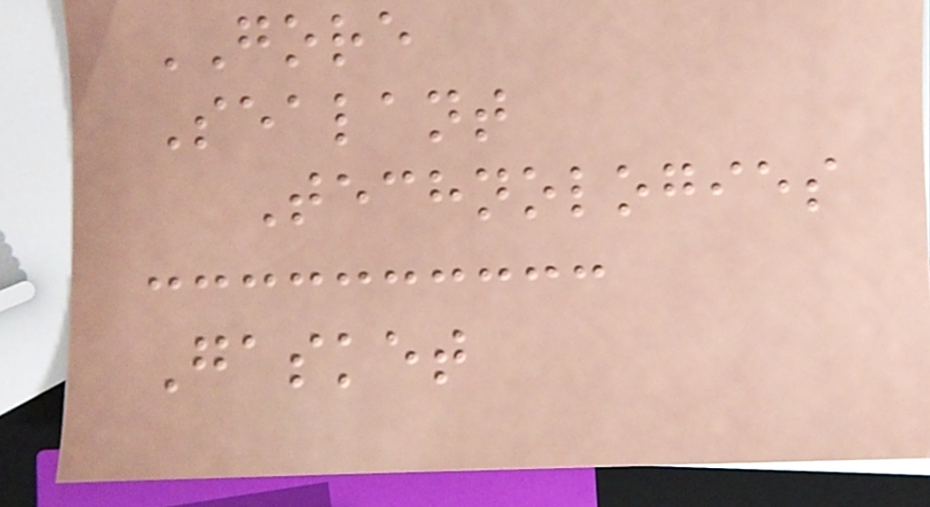GORE
Sealant
Technologies
Gasket
